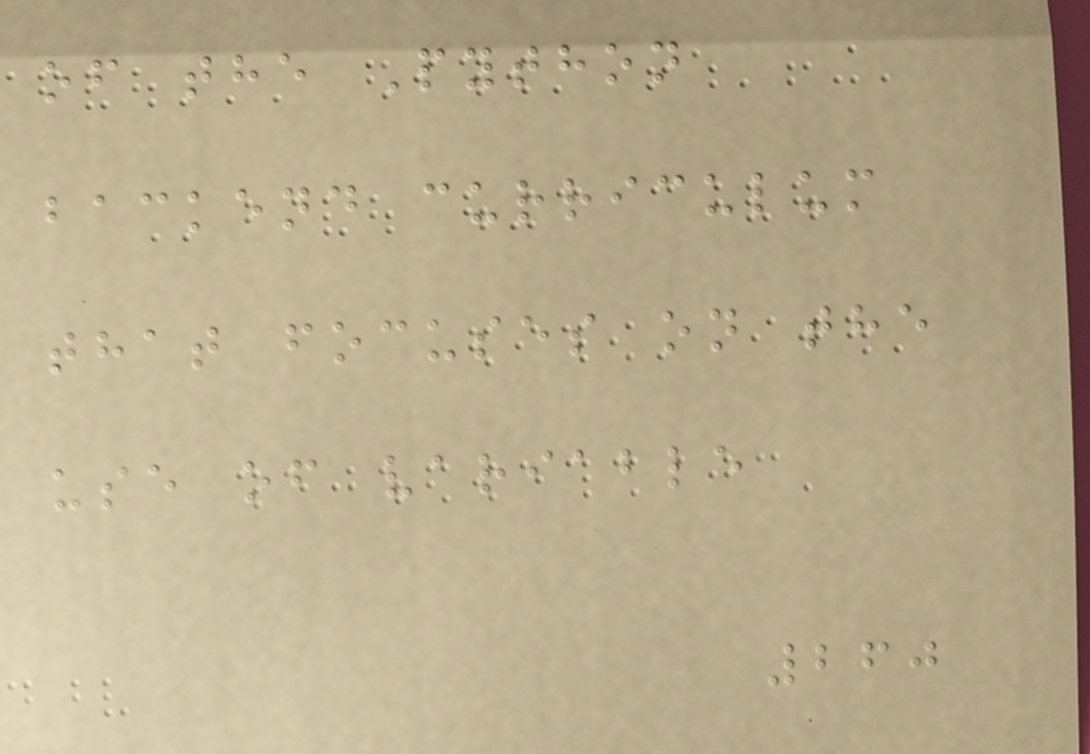of the Python
backend curriculum
that focuses on the
use of variable
260
